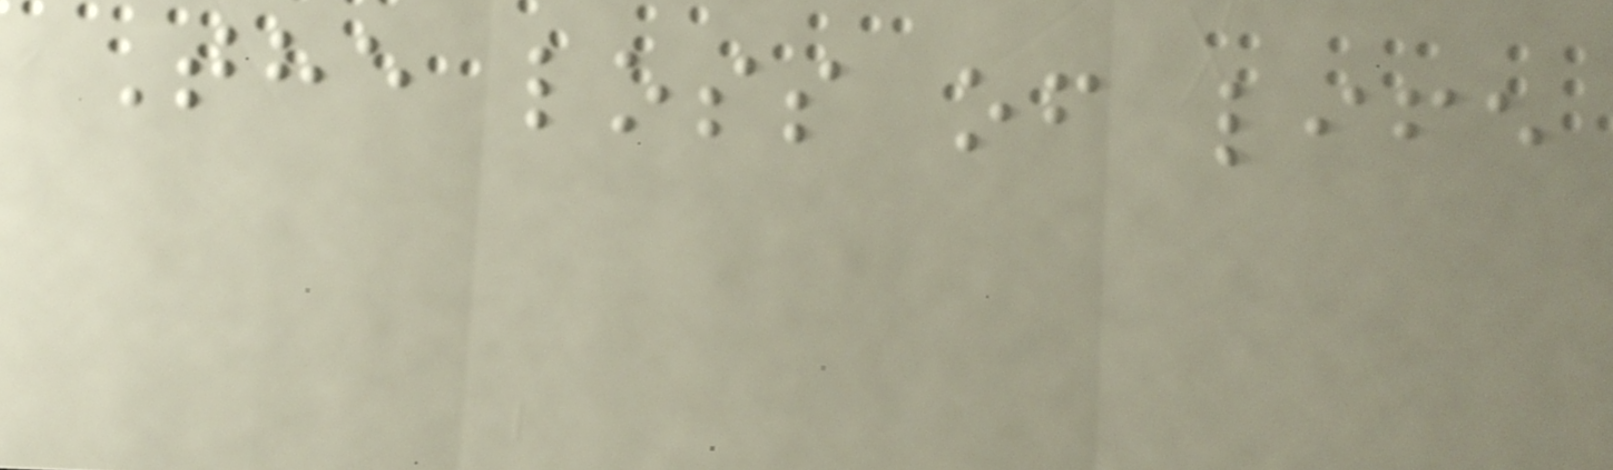The loss of life
